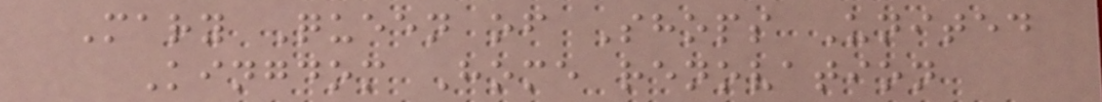Mary Queen of Shops United
Kingdom Home renovation
